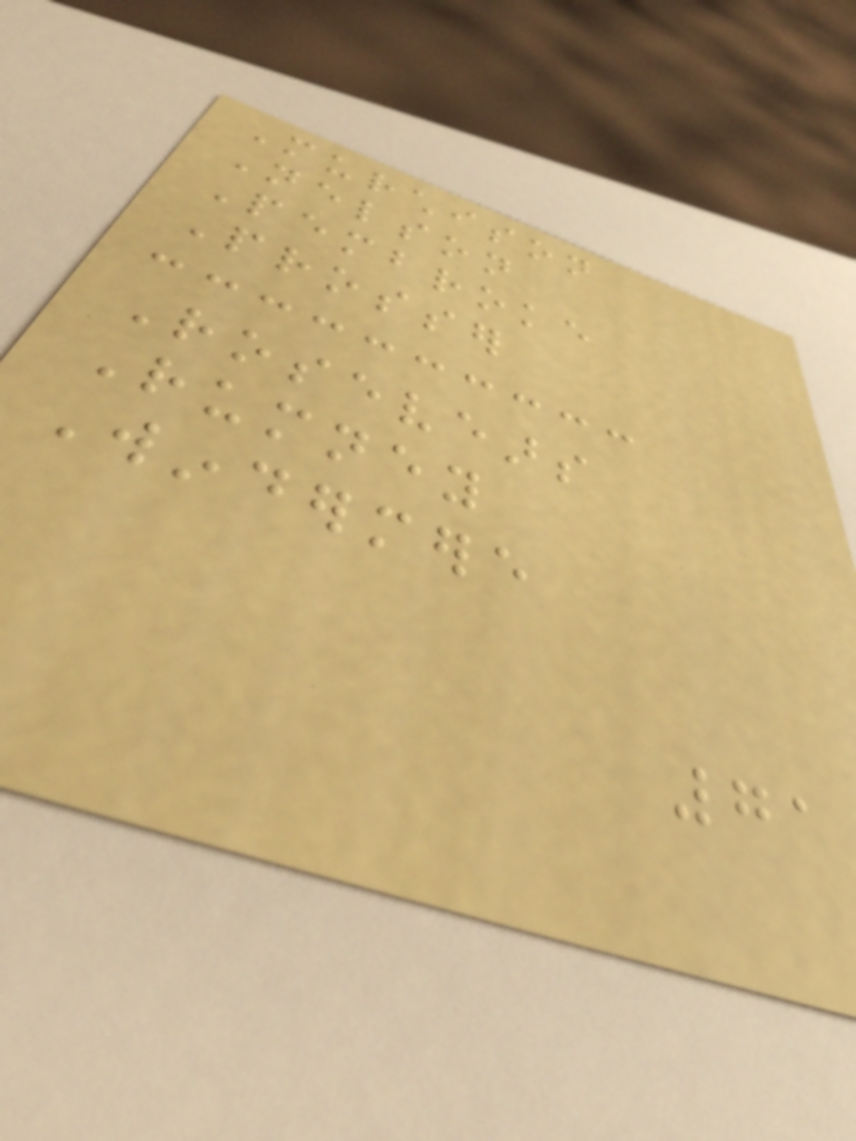Murchison
Nelson
Pembroke
Prosser
Rosevears
Rumney
Windermere
71
